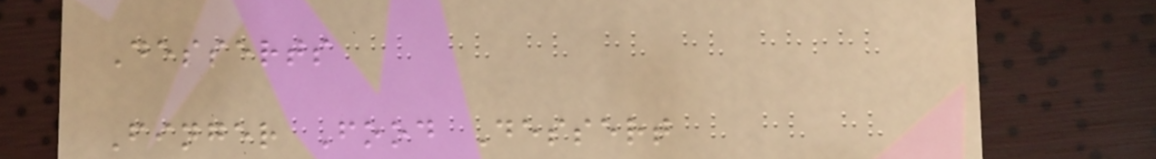Desserts
Finger Food Dessert
